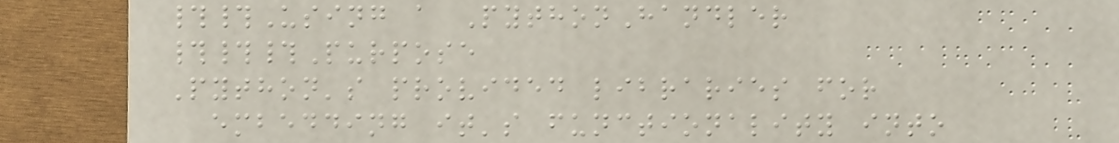##Using a PythonHandler
###Purpose
Python's provided libraries for
embedding it's functionality into
